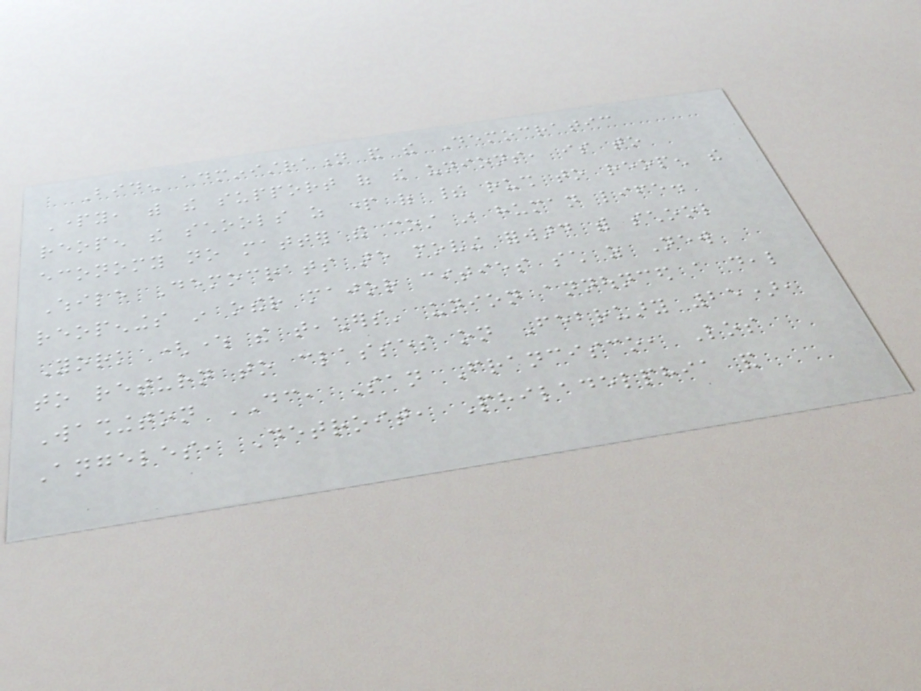Biden administration and the Democratic
Party, with the support of the unions, is to
reopen the schools as part of their rush to reopen the
economy no matter the cost in human life.
While Democrats are moving forward with school
reopenings in other major cities such as New
York (where the teachers' union announced a deal
to return to classes on February 25),
Washington DC, San Francisco, Los
Angeles, Detroit, Philadelphia and
